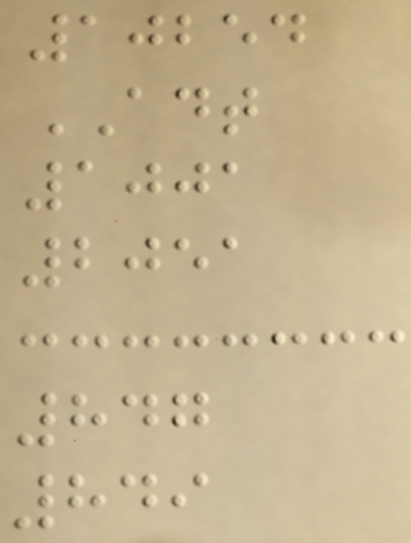10254
ADT
1001
2051
847
849
